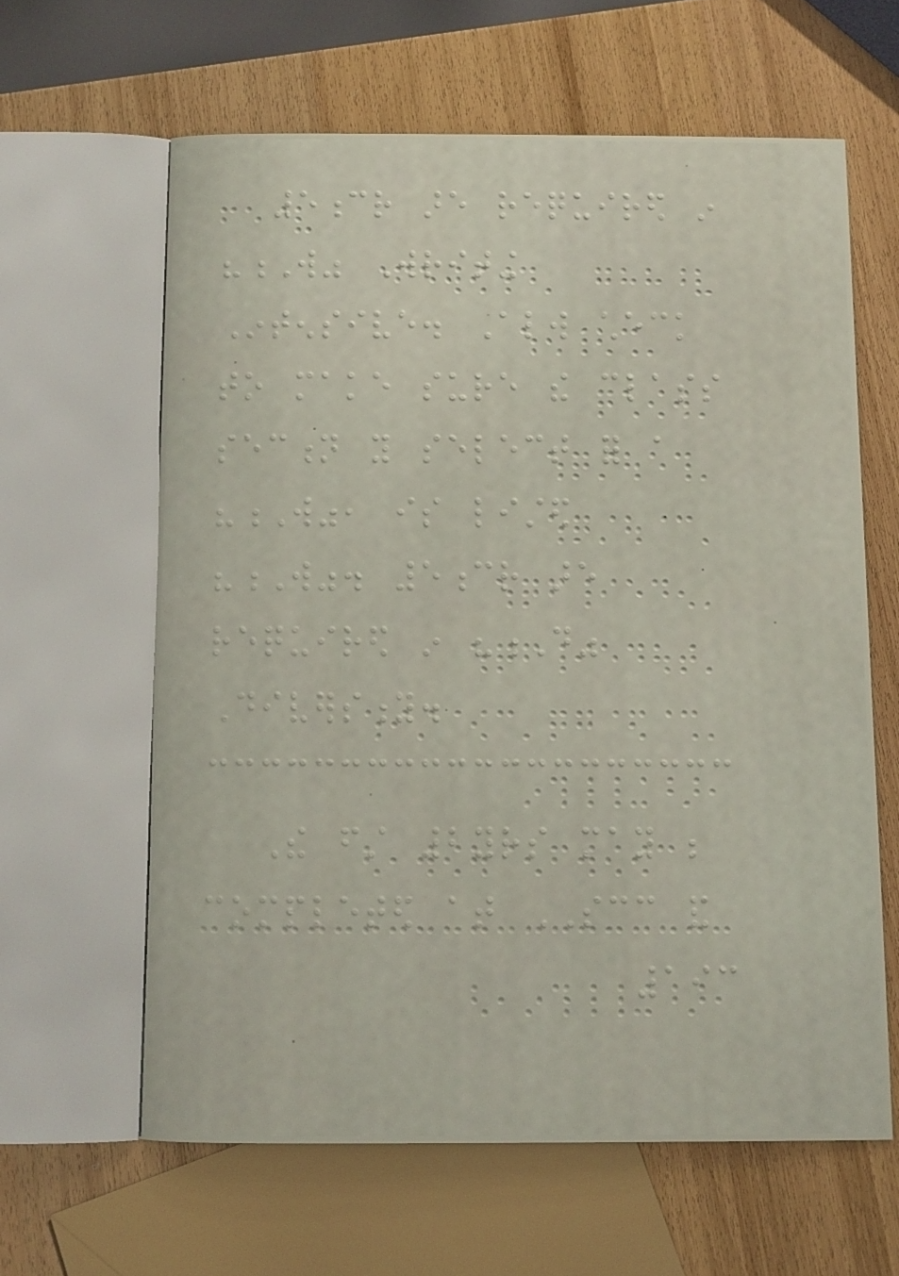5cr are required in
"W" Writing
Intensive. Always check
to make sure the class
section you select for a
"W", is listed
"W". 5cr are
required in "D"
Diversity.
The first 2yrs may be
completed at SCC and
193
